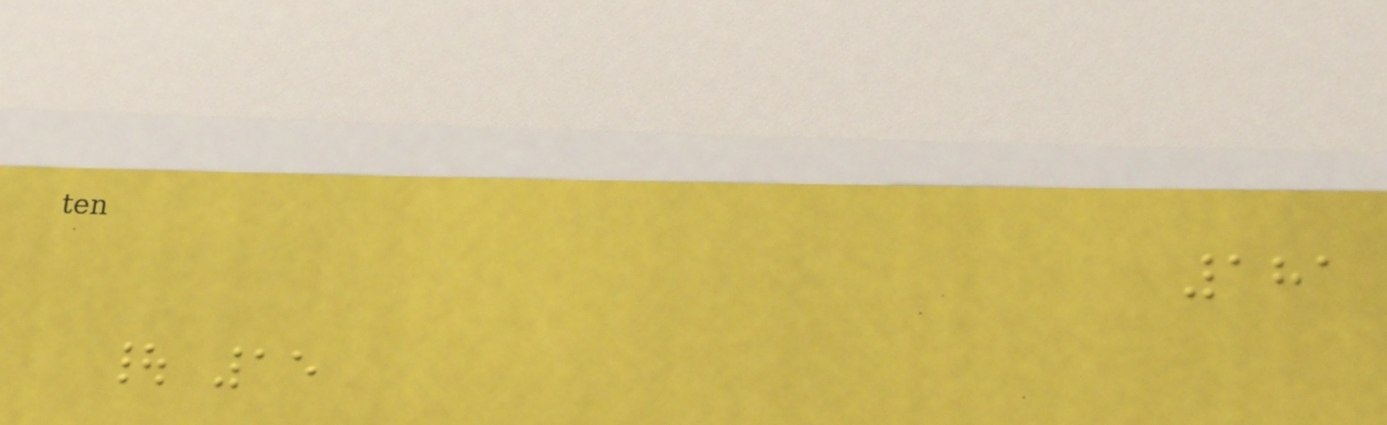181
| 15
